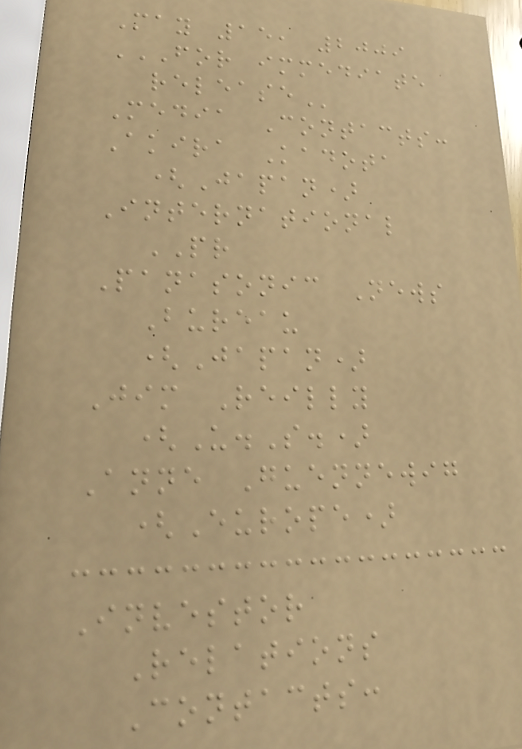May 15, 2009
FOR IMMEDIATE
RELEASE
Media Contacts:
Akira Kadota
(Japan)
International
PR
Panasonic News
Bureau
(Japan)
Jim Reilly
(U.S.)
Anne Guennewig
(Europe)
Investor
Relations
Contacts:
